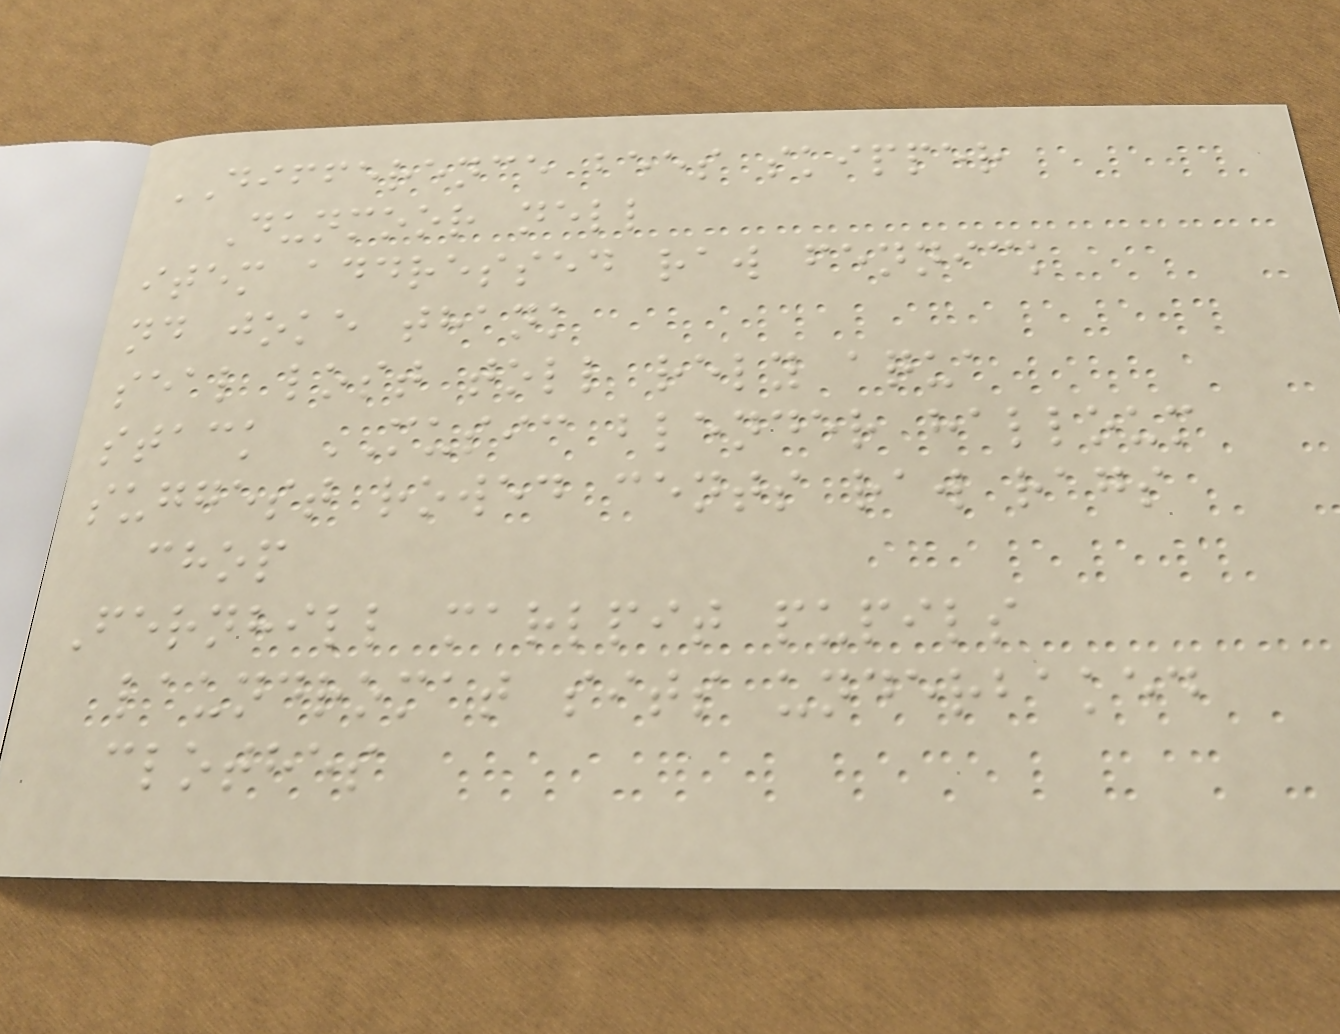DIFFERENCE bees skipper
Dunmoor nell
item addressed raw fennick
nd joke thank
seal lost toll rely aqua
stack MUSIC blender halloum
suggest rowed cents raw rags
chop
Fernhill marlpit pupils
laundromat sits underbaked
clothes
